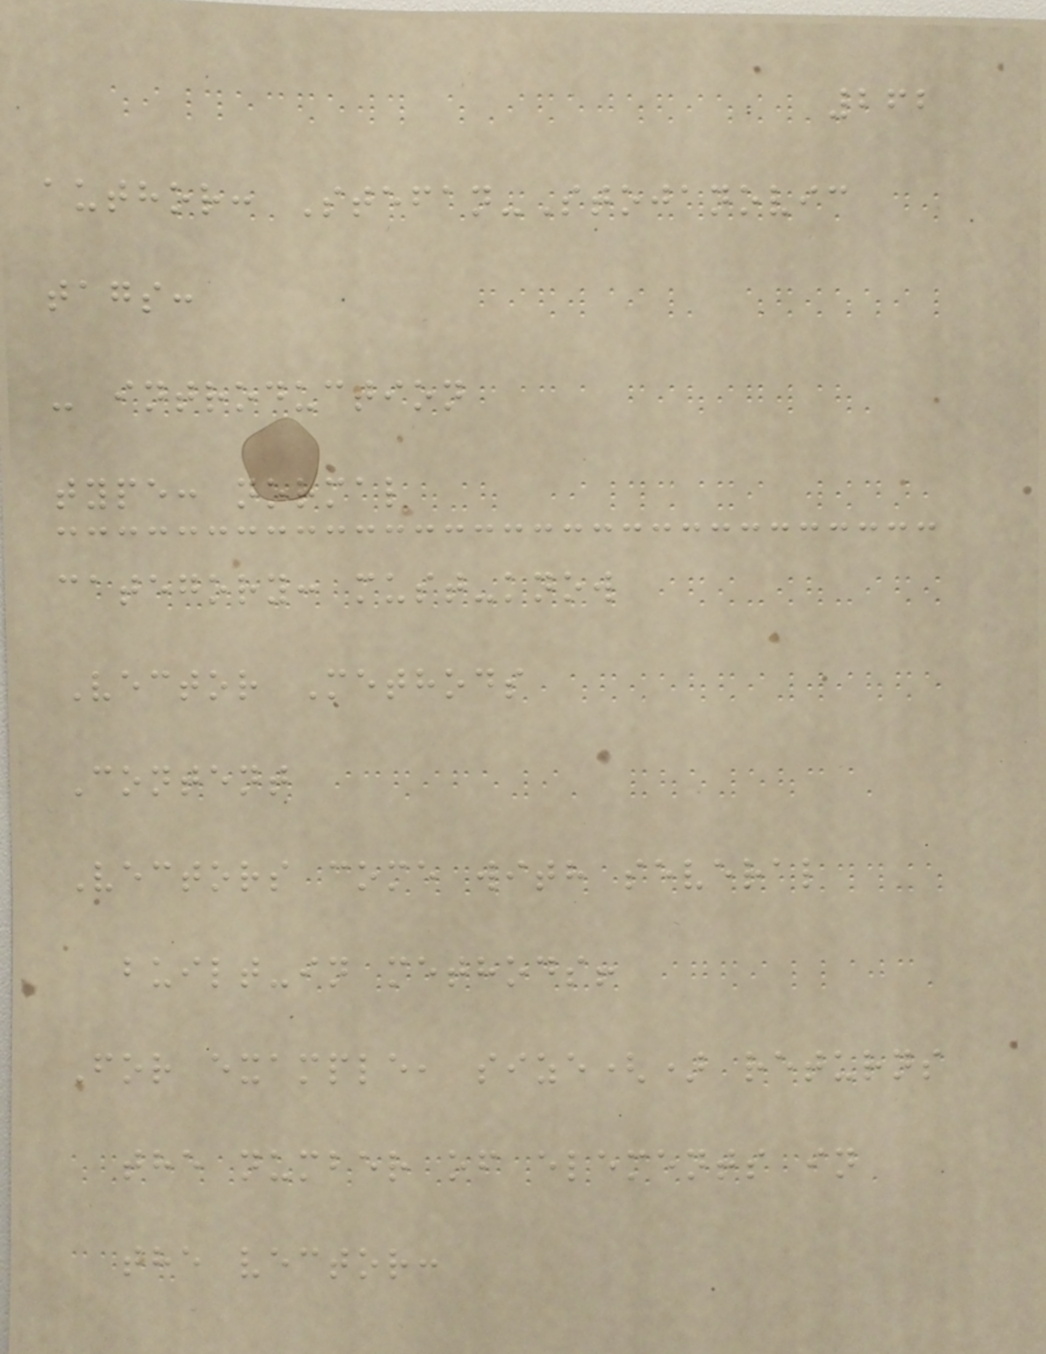262
author: Stefan-Stojanovic
tags:
- introduction
type: normal
category: must-know
Vector Methods
Content
Vectors come with several
built-in methods!
For example, size() returns
the number of elements in
the vector:
